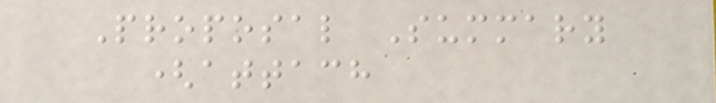Proposal Summary
(attach
